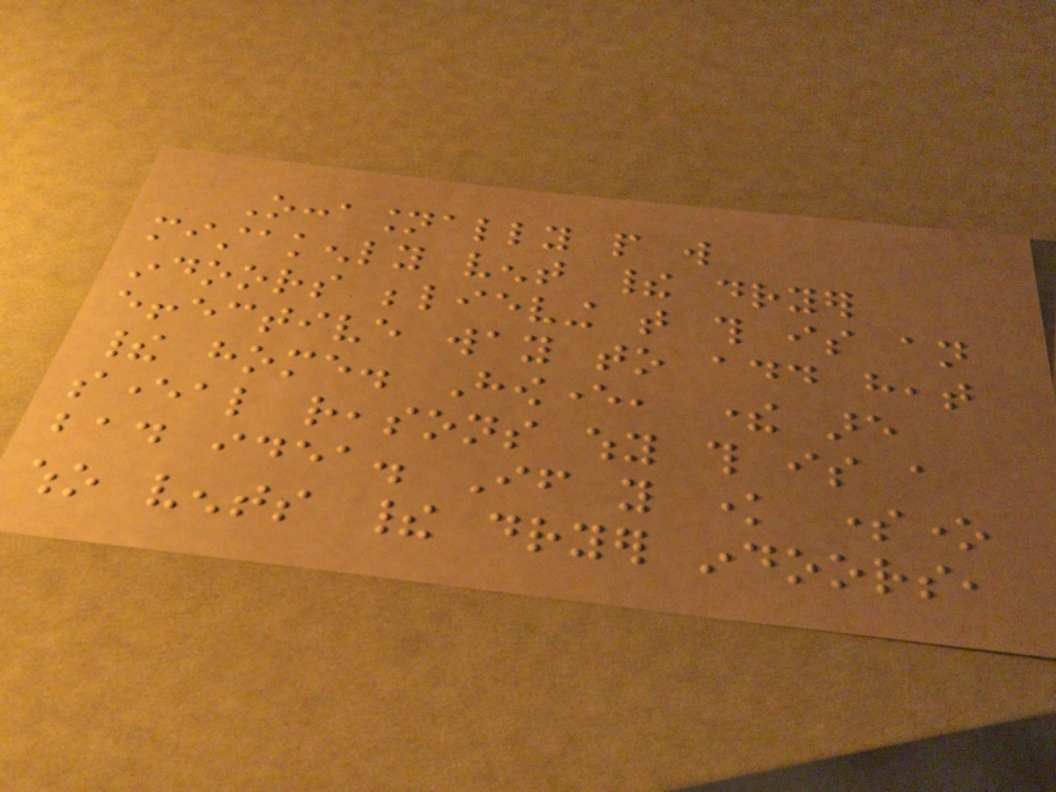Occasionally people will
mistakenly vent their dryer
indoors believing that this is an
effective way to add heat
their home. However, there are
several reasons why this is a
bad idea. If you know someone
who vents their dryer indoors,
